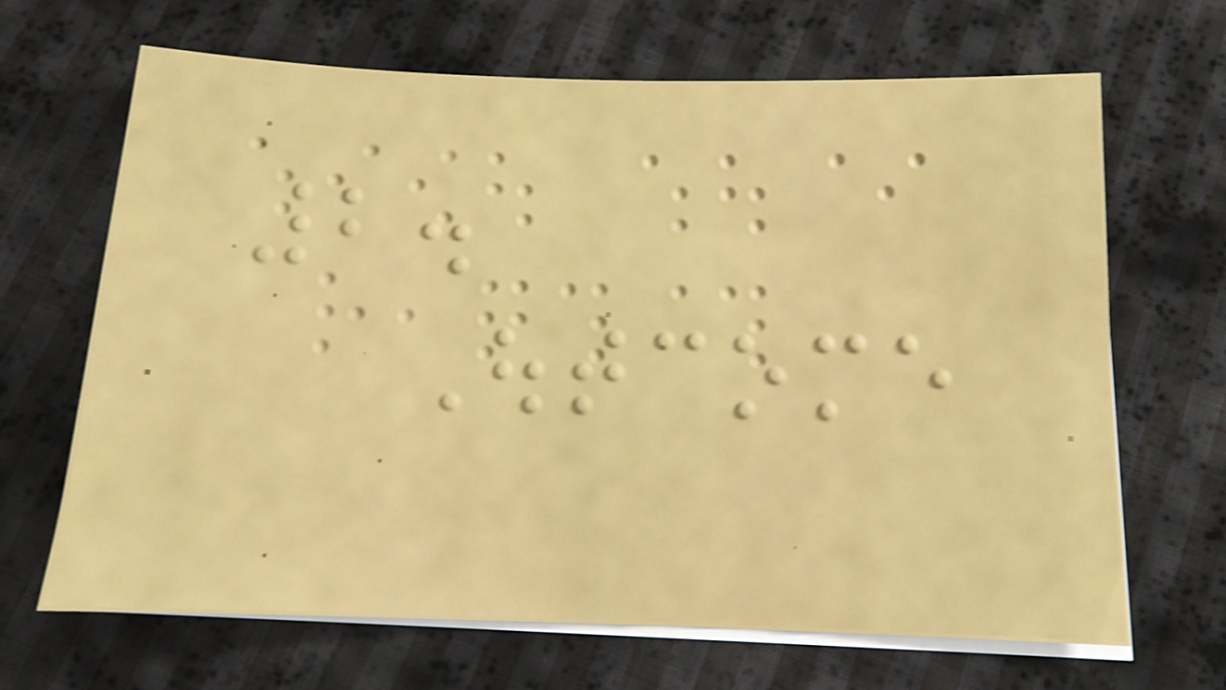2.
Outcome
